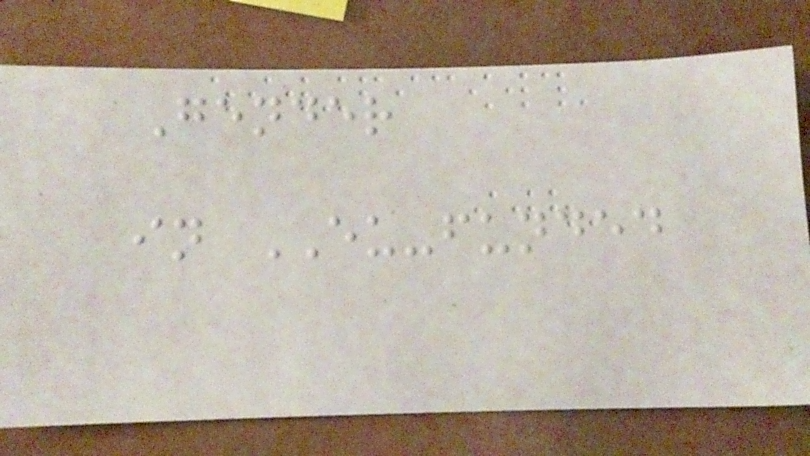Gender
in EU-funded
